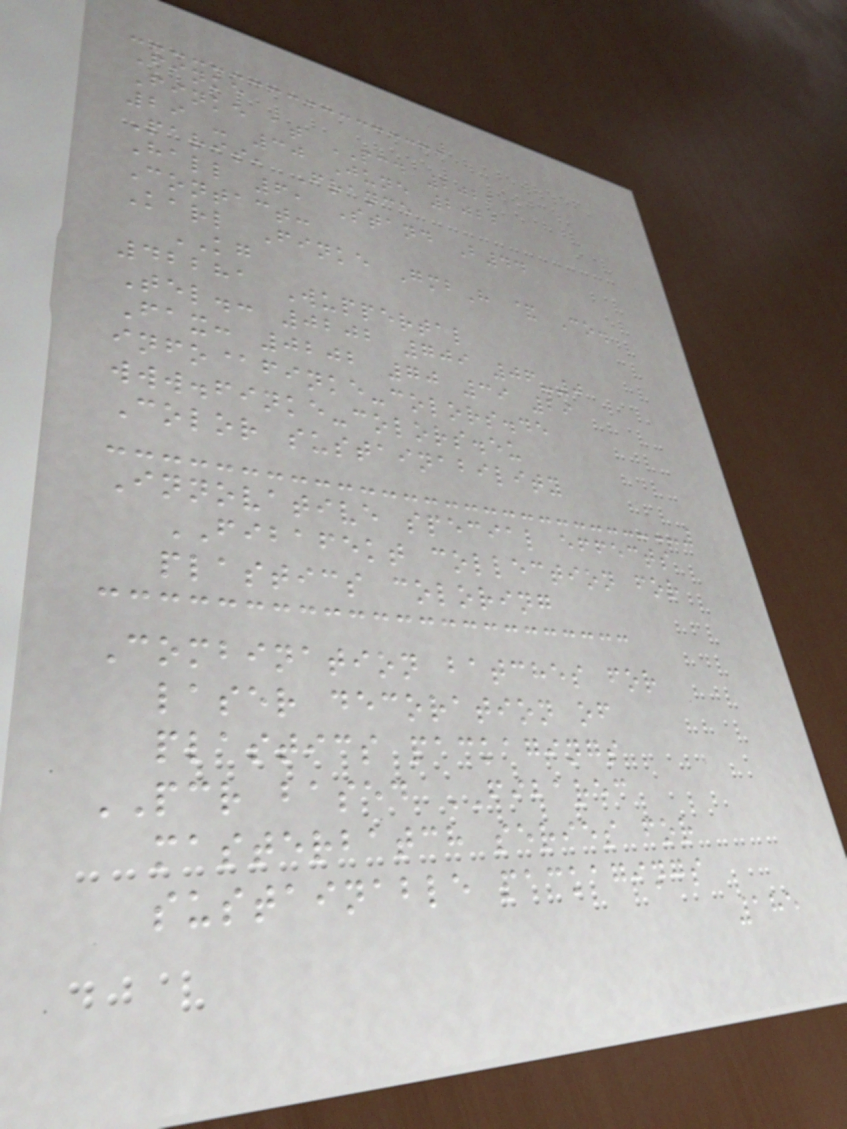Finke
Finke at PCD 2022
29 - 30 June 2022
Paris, France
Hall 6, Stand B44
Contact:
Karl Finke GmbH & Co.
KG
42281 Wuppertal
Tel.: 0202 709 06-0
Fax: 0202 70 39 29
info@finke-colors.de
www.finke-colors.eu
Color sustainability
Innovative special effects
FIBAFEKT collection for
plastics coloring
Combination batches for
laser decoration of
plastics packagings
PCR based FIBAREC
masterbatch series for
sustainable packagings
185
